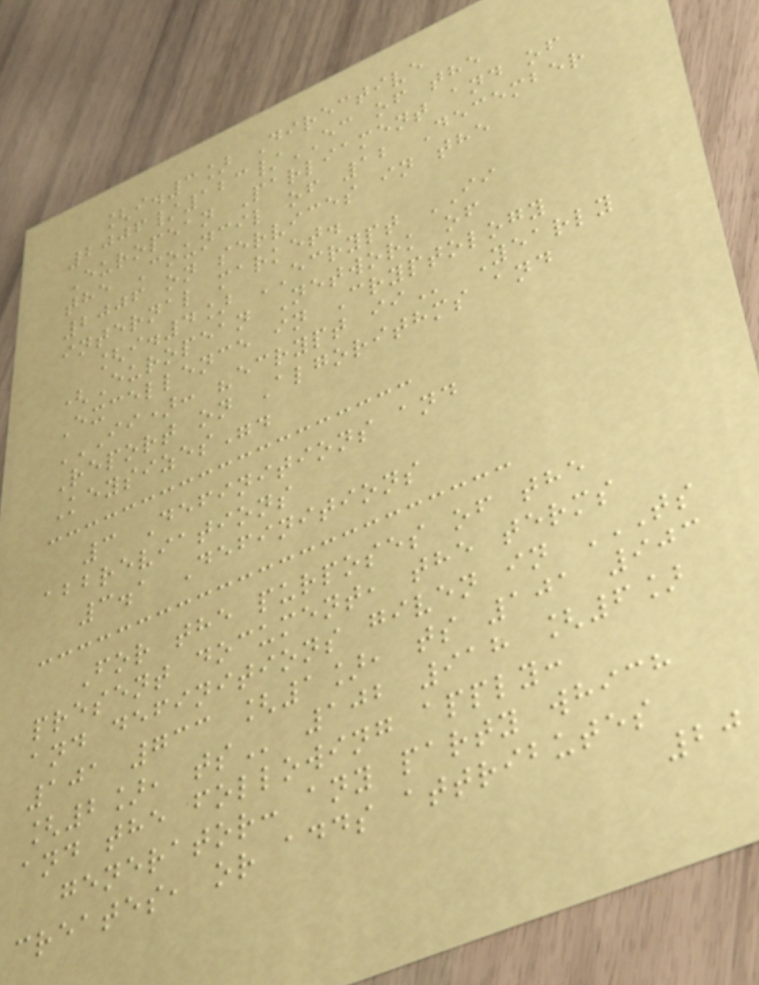[i.3] Directive
2006/123/EC of the
European Parliament and of
the Council of 12 December
2006 on services in the
internal market.
[i.4] ECRYPT II
(European Network of
Excellence in Cryptology
II): "ECRYPT II Yearly
Report on Algorithms and
Keysizes".
3 Definitions and
abbreviations
3.1 Definitions
For the purposes of the
present document, the terms
and definitions given in TS
101 733 [1], TS 101 903
[2], TS 102 918 [6]
and the following apply:
generator: any party which
creates, or adds attributes
20
